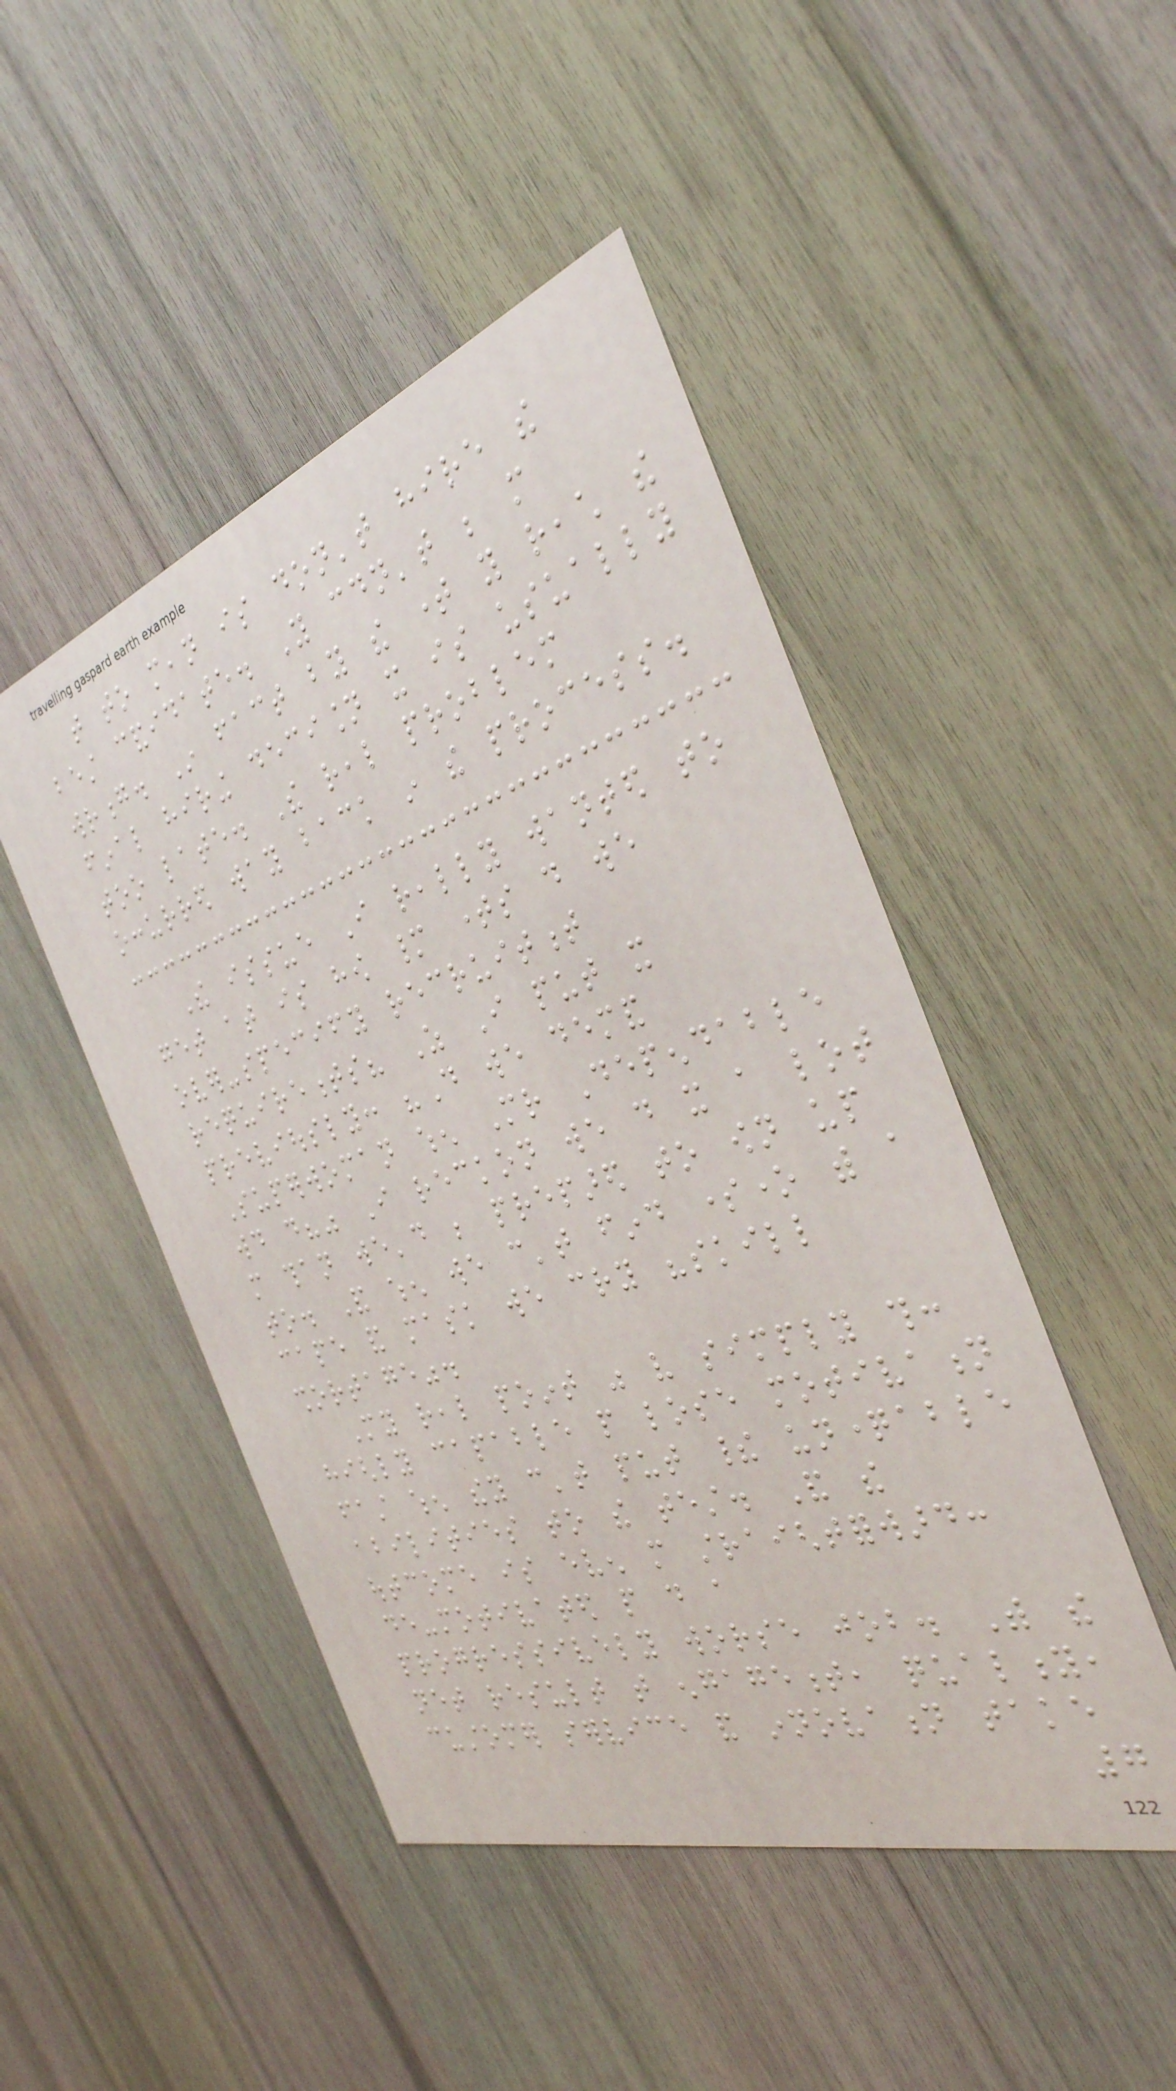that to mean is don't hire the
best candidate. You couldn't be more
wrong. In fact by the time you reach the
final hiring decision it is usually
too late. The real problem
occurred way back in the process.
The issue I really wanted to
get at is how many times do we
over-specify recruitment
requirements? As I put it
previously: "Do we demand
Superwoman when Mr Dependable
would do?" I reckon we do it a lot
more than we'd be prepared to own up
to. And when we can't find someone with a
cape and mask we cry "skill
shortage".
My real point was very simply this:
highly capable people lose motivation
fast when they can't put their unquestionable
abilities to the test. And the
outcome is even more straightforward:
de-motivated people do a
progressively worse job. With the
net result that engagement, quality,
customer service and innovation take
7
